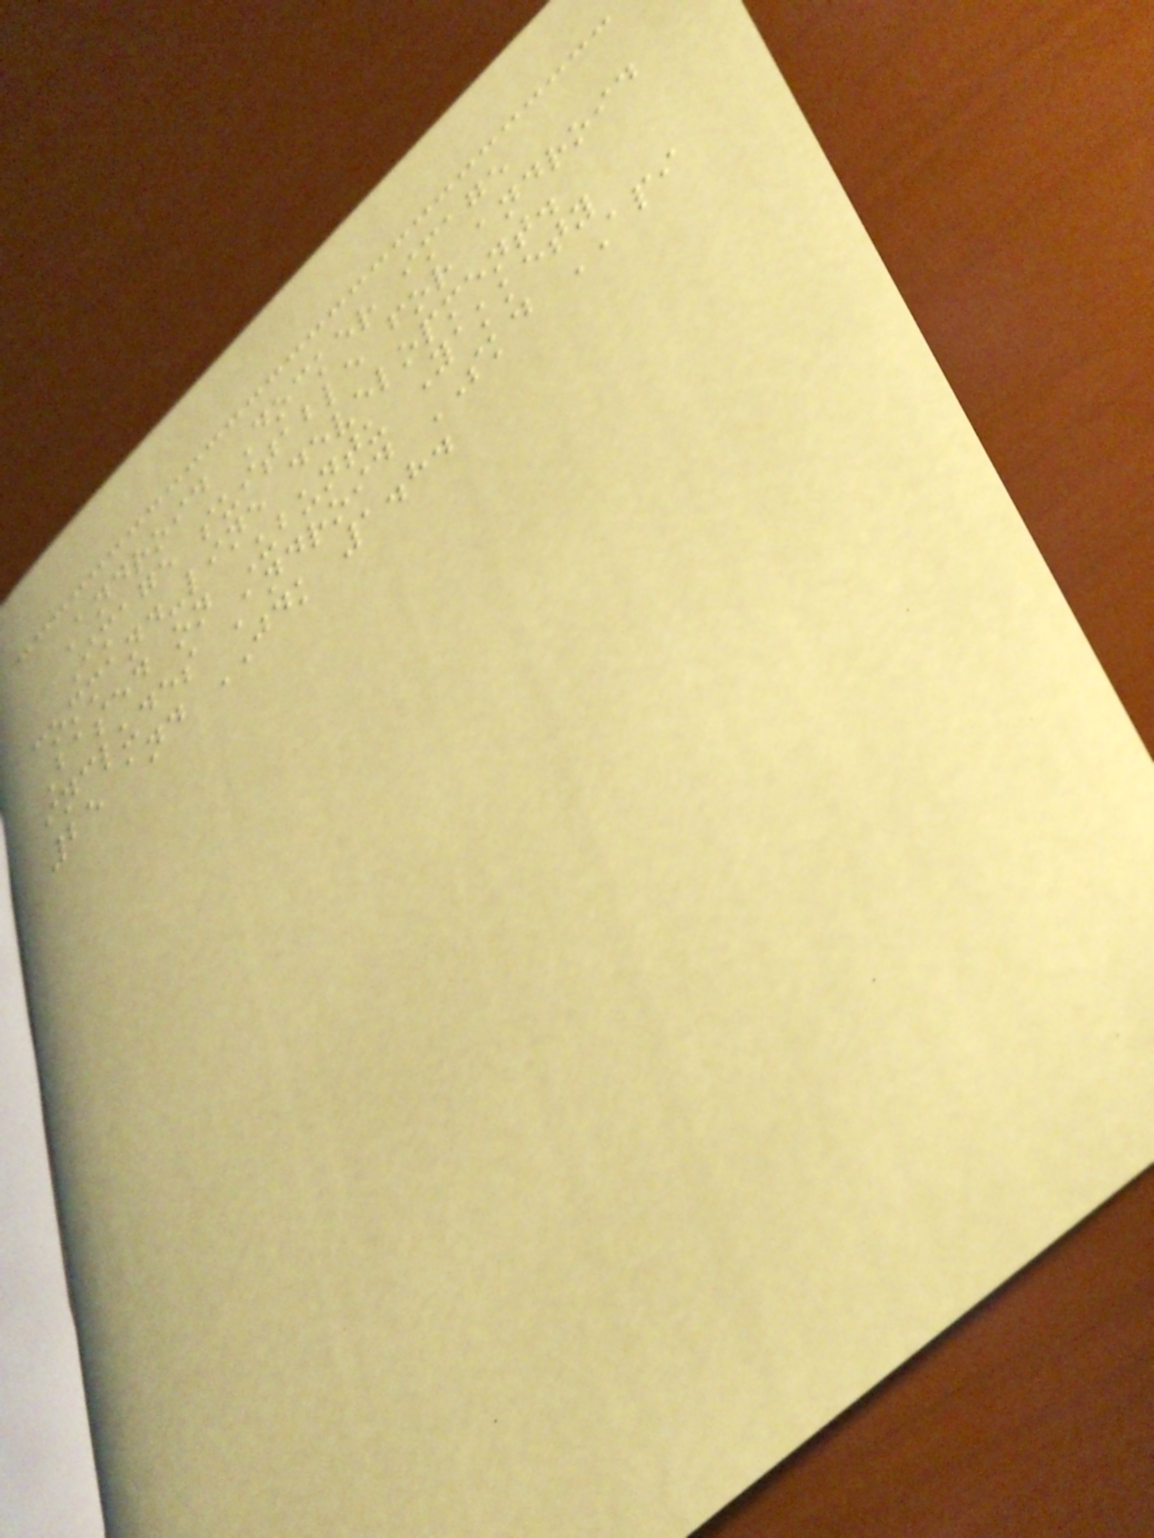Android Docker image
Image suitable for android
command-line development.
Based on Ubuntu Yakkety
includes Android SKD API
25 and JDK 1.8.
